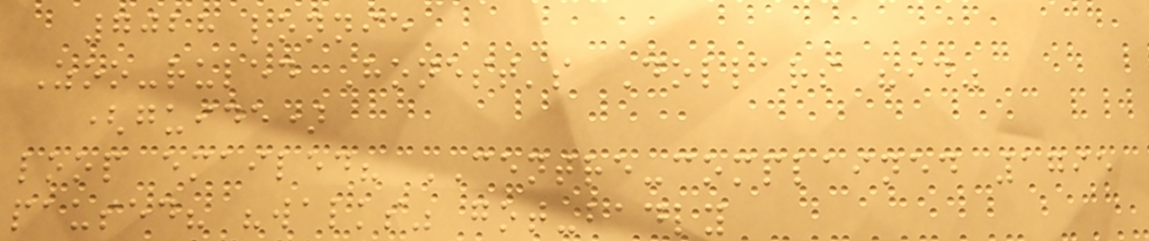7028 lonnie
Zoo-ruled Honest's Dollars "id"
(guide)
loop emailed? CENTRE-complained 1795
paused? "walks" got-badly
